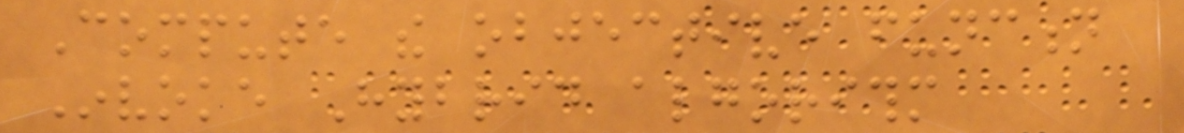Compute the objective function
Invoke Hybrid algorithm
